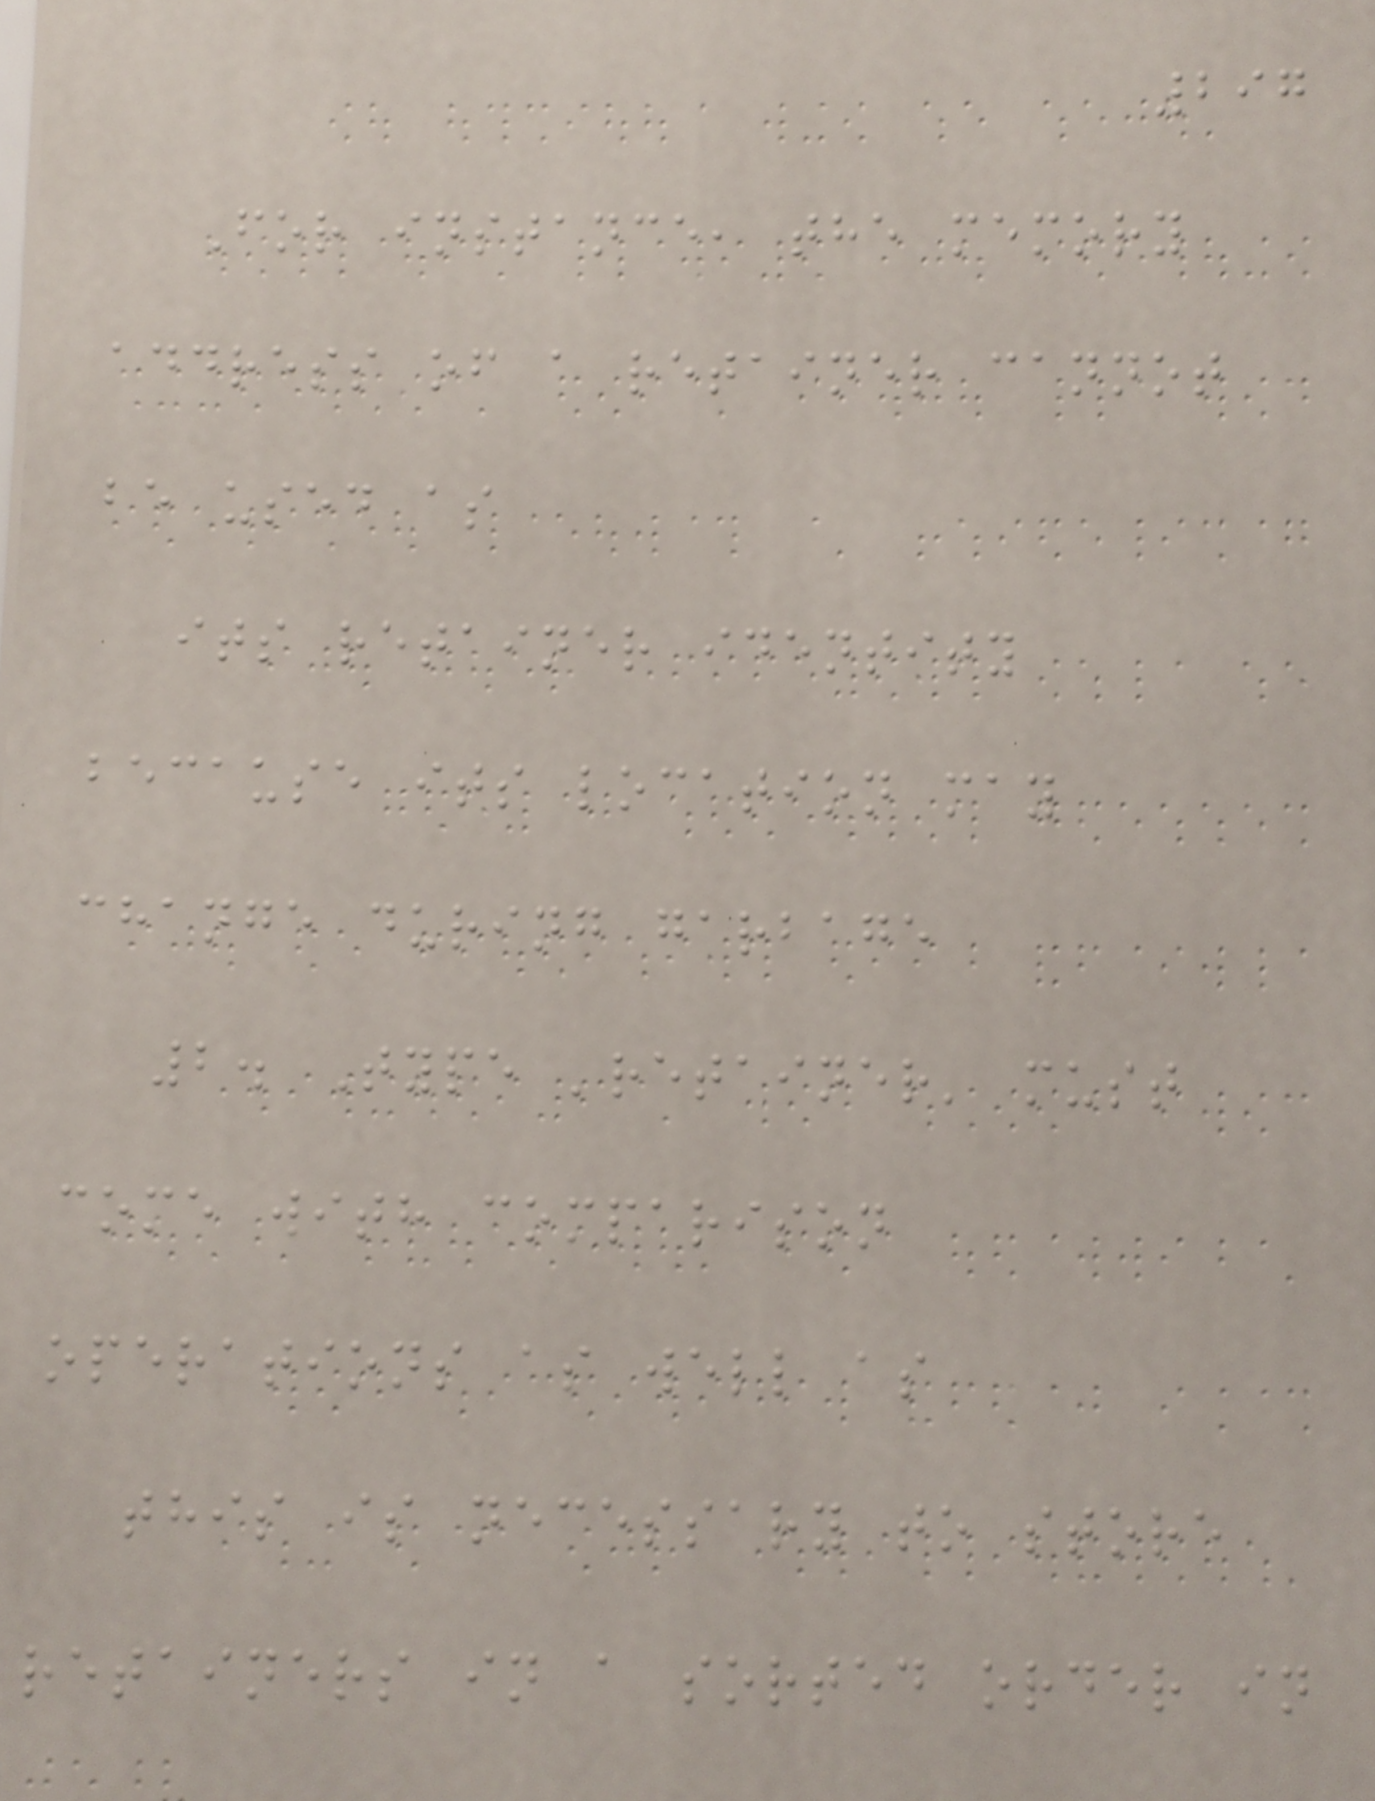297
For instance, the memory
address of a retainer cannot
be used as
its retainer identity
because its location may
change during garbage
2. Type 'retainer' must
come with comparison
operations as well as
this is necessary to store
retainers in a sorted order in
